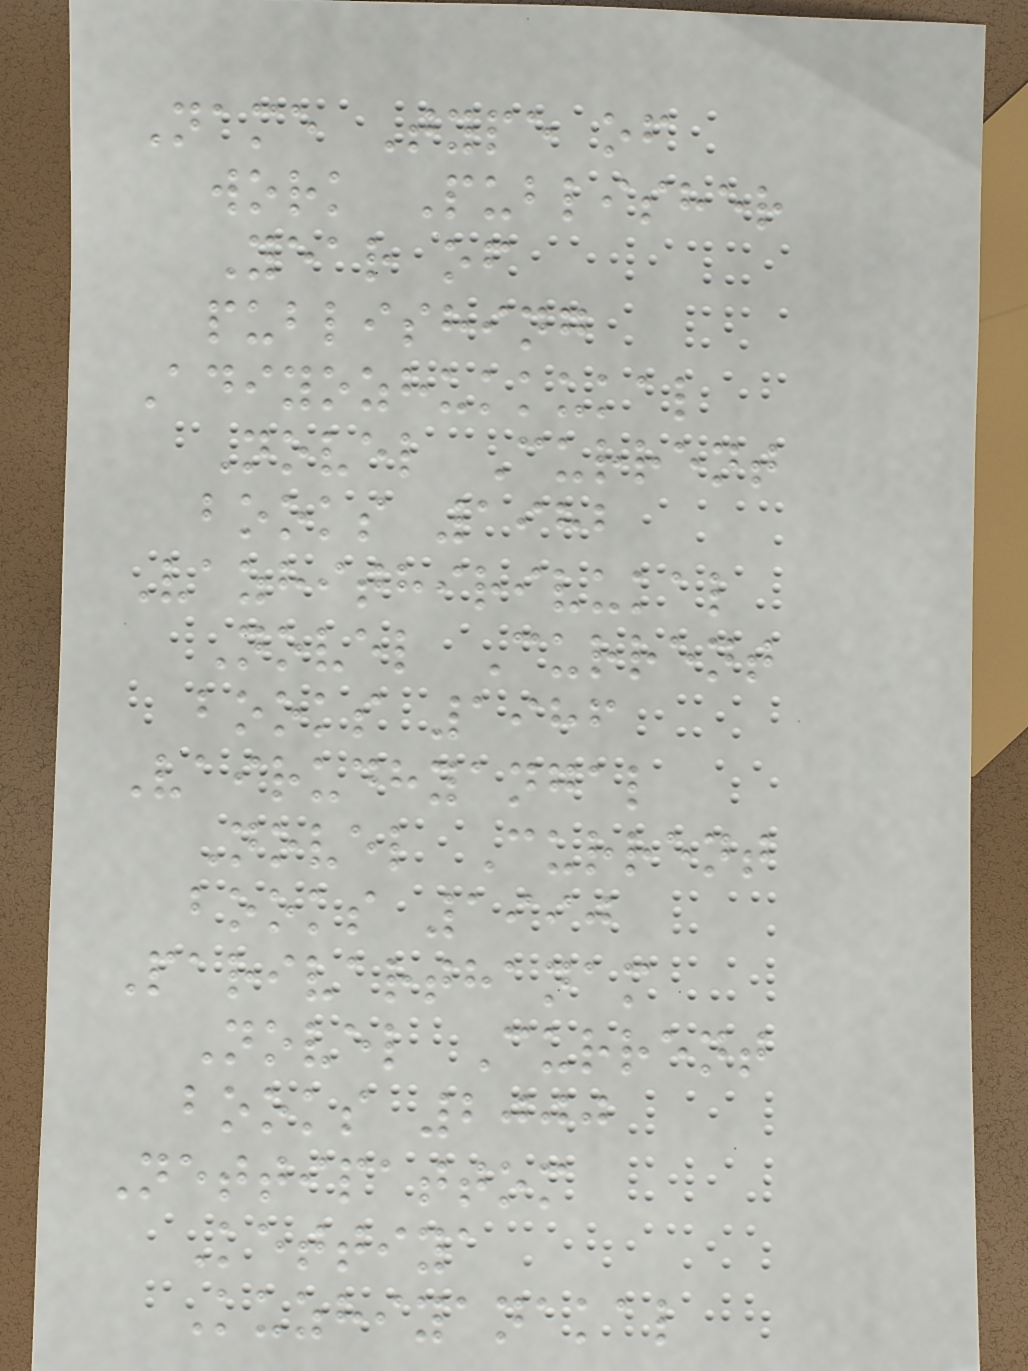Name Type of
work Publisher
Year of
publishing
Adiyozhukkukal
Novel Current
books 1982
Vazhithirivukal
Novel Current
books 1986
Vairudhyangal
Novel Current
books 1990
Parivarthanam
Novel Current
books 2000
Nettipattom
Kettiya
Kuzhiyanakal
